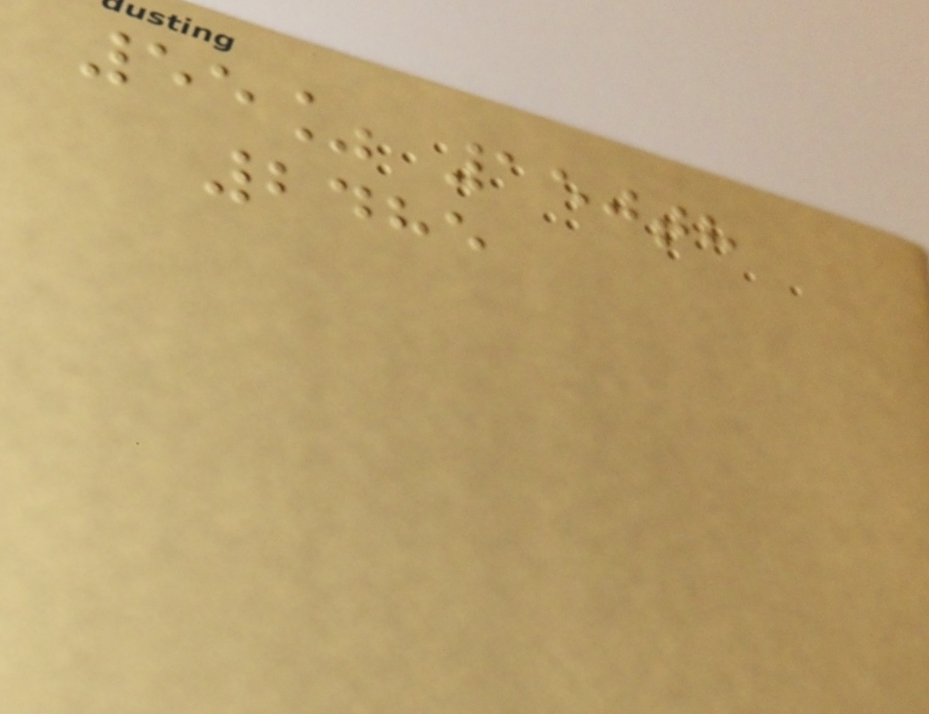55% 150th
2485
